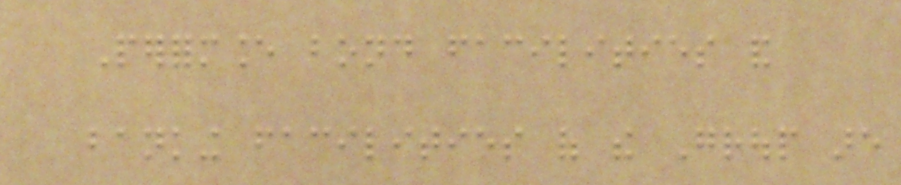Performance bond facilities and
banking facilities of the Group are
